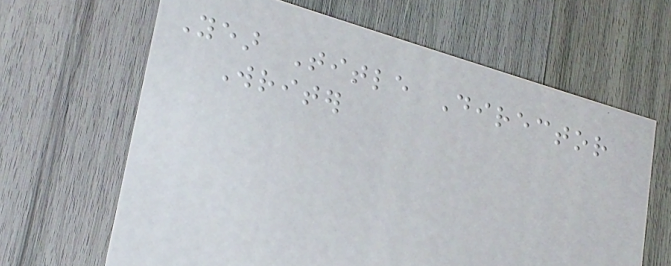Year Title Director
Writer
